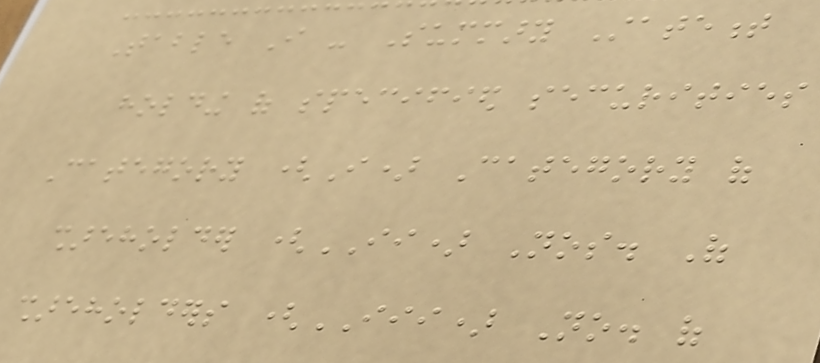Table I - Summary Statement
holding of specified securities
Category (I) Category of
shareholder (II) Nos. Of
shareholders (III) No. of
